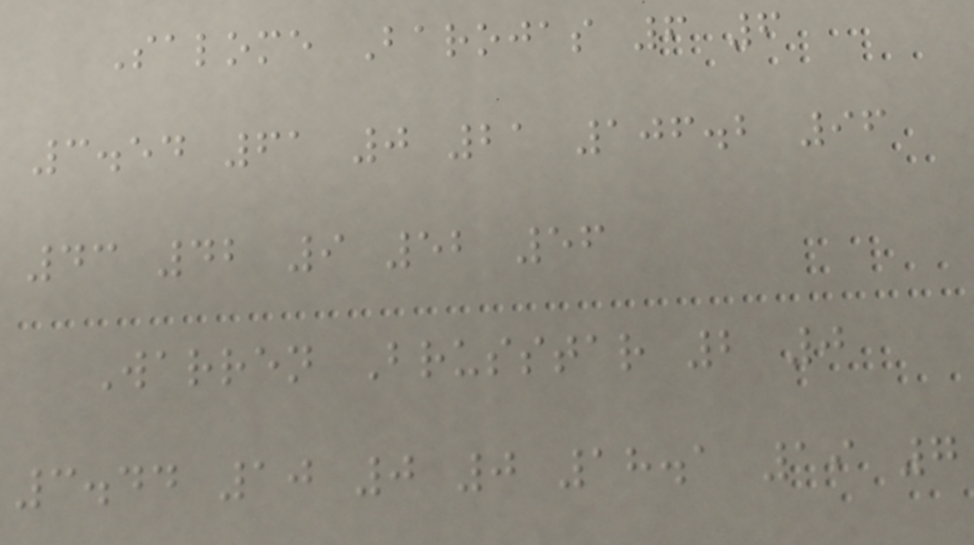Salome Barojas 6 6
3.54 61 0 21 106.2 96
43 42 9 52 56
Warren Brusstar 2 0
3.44 10 0 0 18.1 19 7
